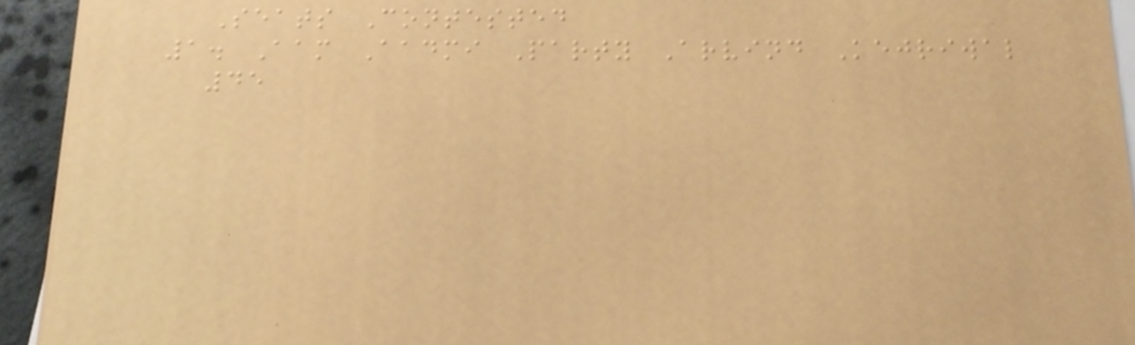Seats Contested
1. Aam Aadmi Party Arvind Kejriwal
45
